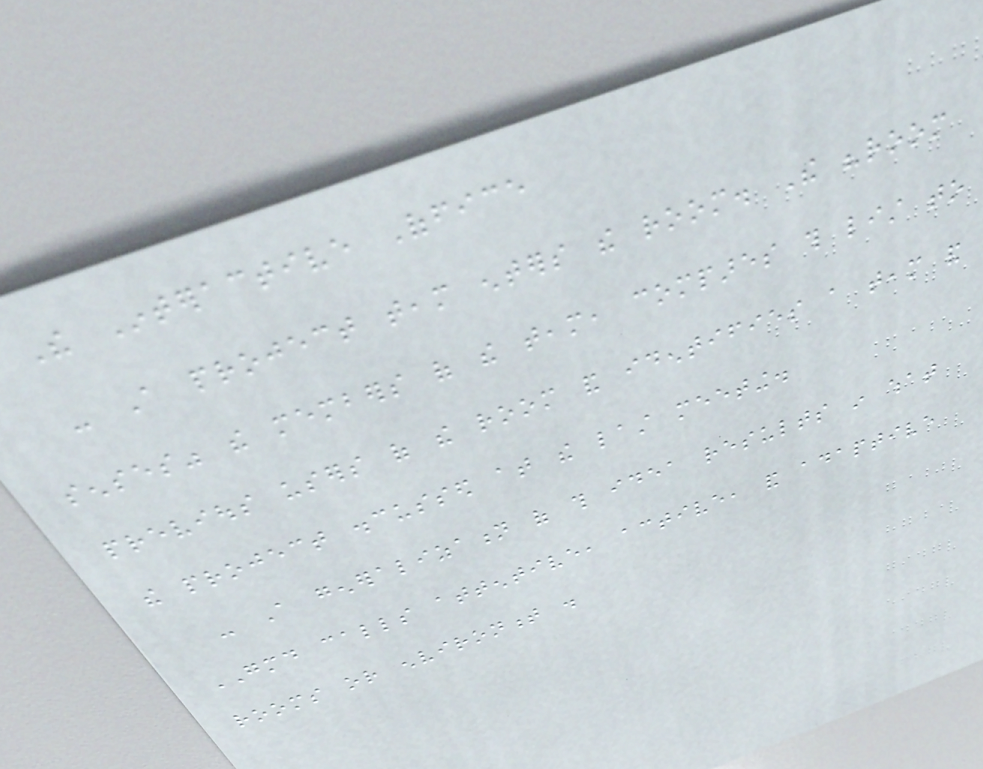The Interactive Office
- A project team enters the room. The "room
senses" the members of the team, compares this list to
previous users of the room and identifies a team and
the project discussed at the last meeting.
- A generalization of this idea results in what
GMD calls attentive, active, and adaptive
rooms or environment .
